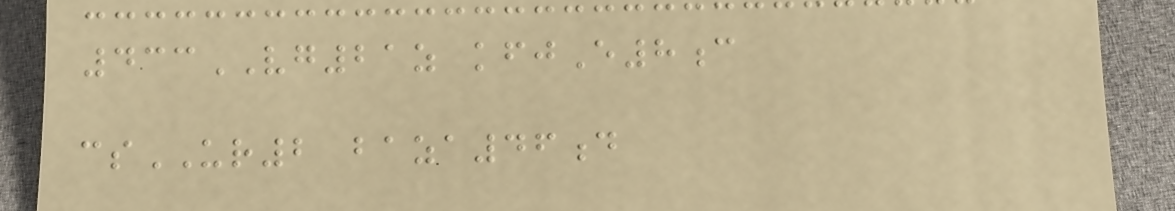433VG21z kfjE8c
csUR2 baza46d
